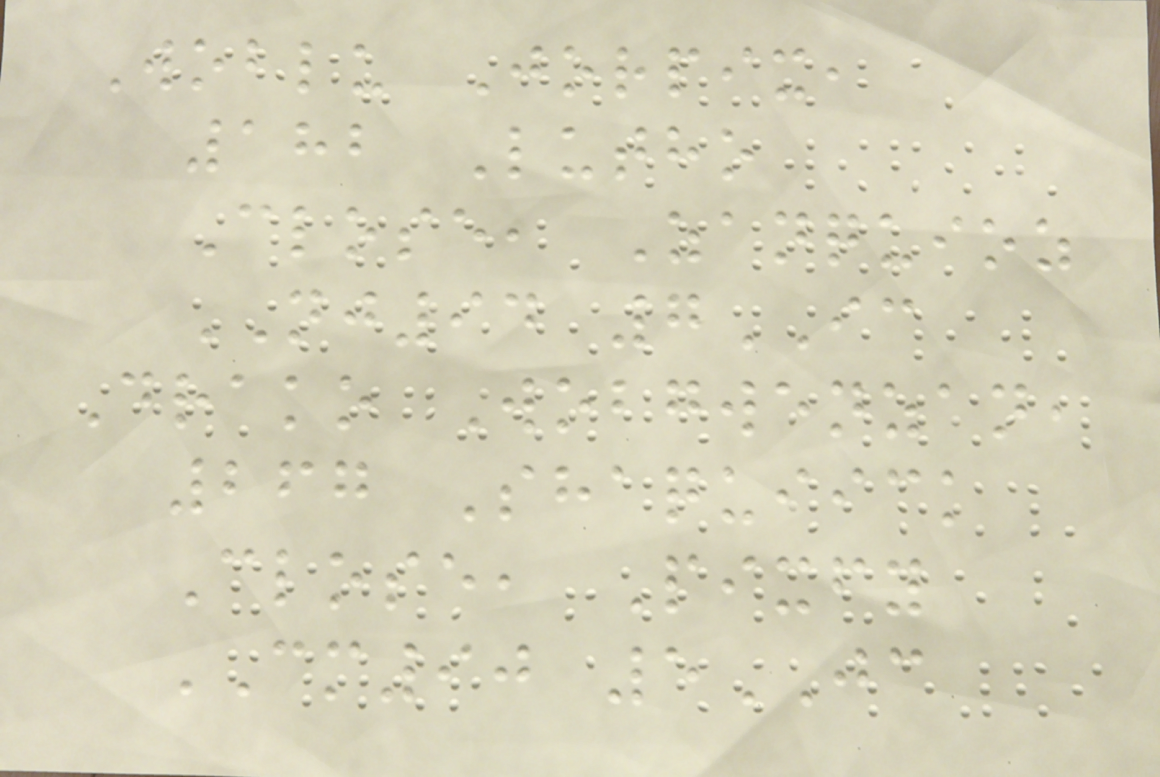Woblu Jorpix,
182 Lutho
Close, Zanquioz
NJ94 7IC
Drako Wobgwenzan,
267 Shaquiick
Close, Pixfy
CM90 5JC
